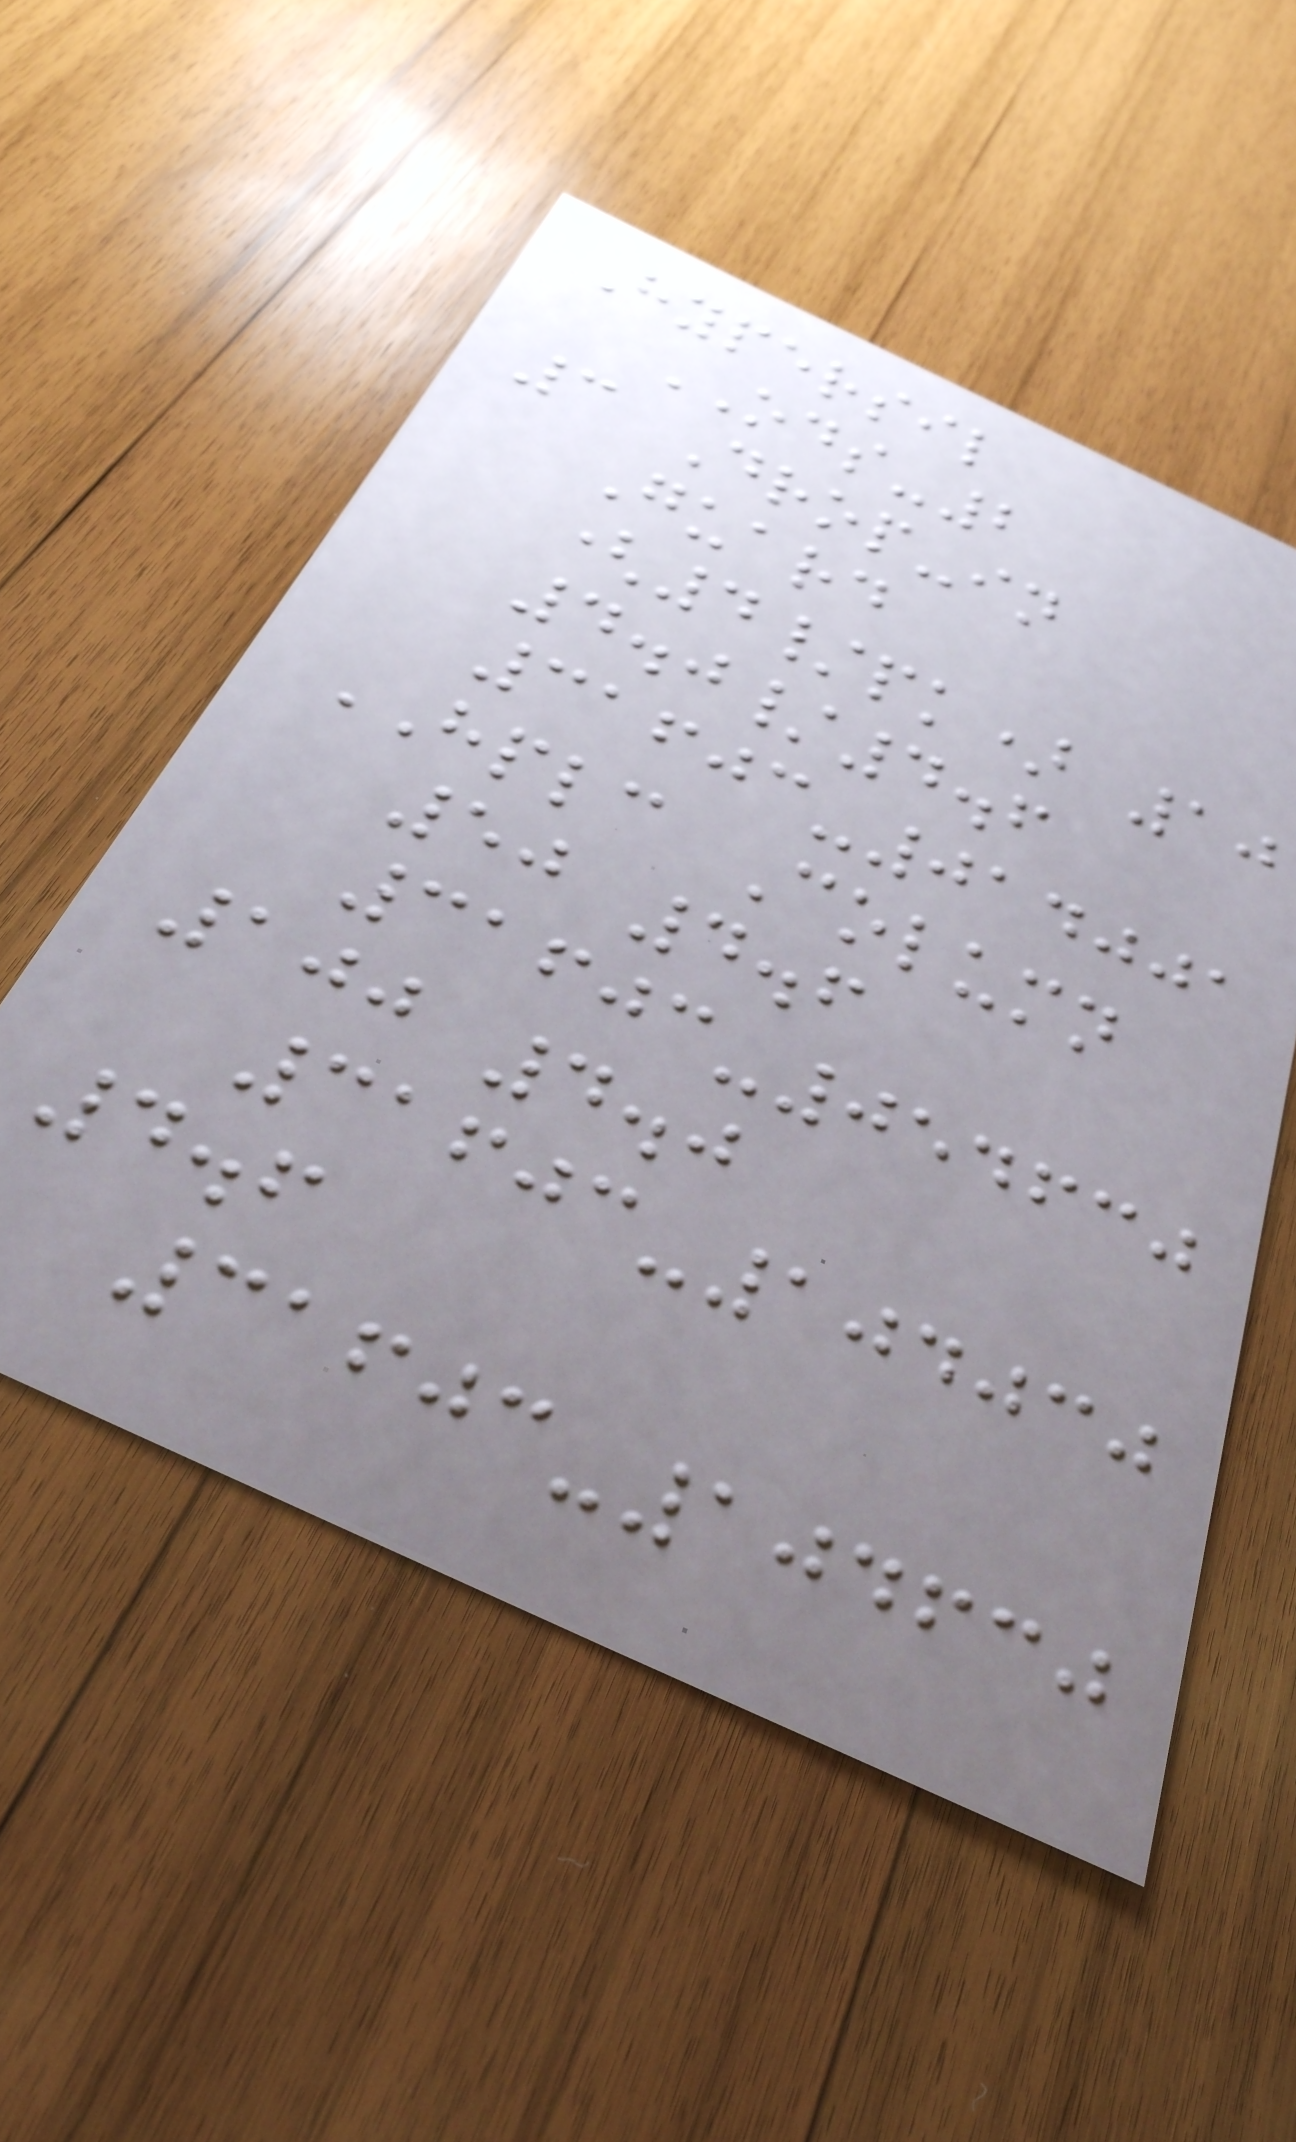Hypersil
ODS-2
3 Drop-in
Guard
(4/pk) 10
4.0/4.6
31603-014001
HPLC Column
50 4.6
31603-054630
100 4.0
31603-104030
4.6
31603-104630
